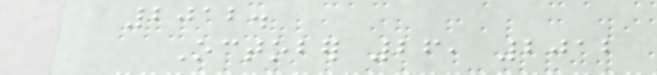2012.
October 26, 2012
